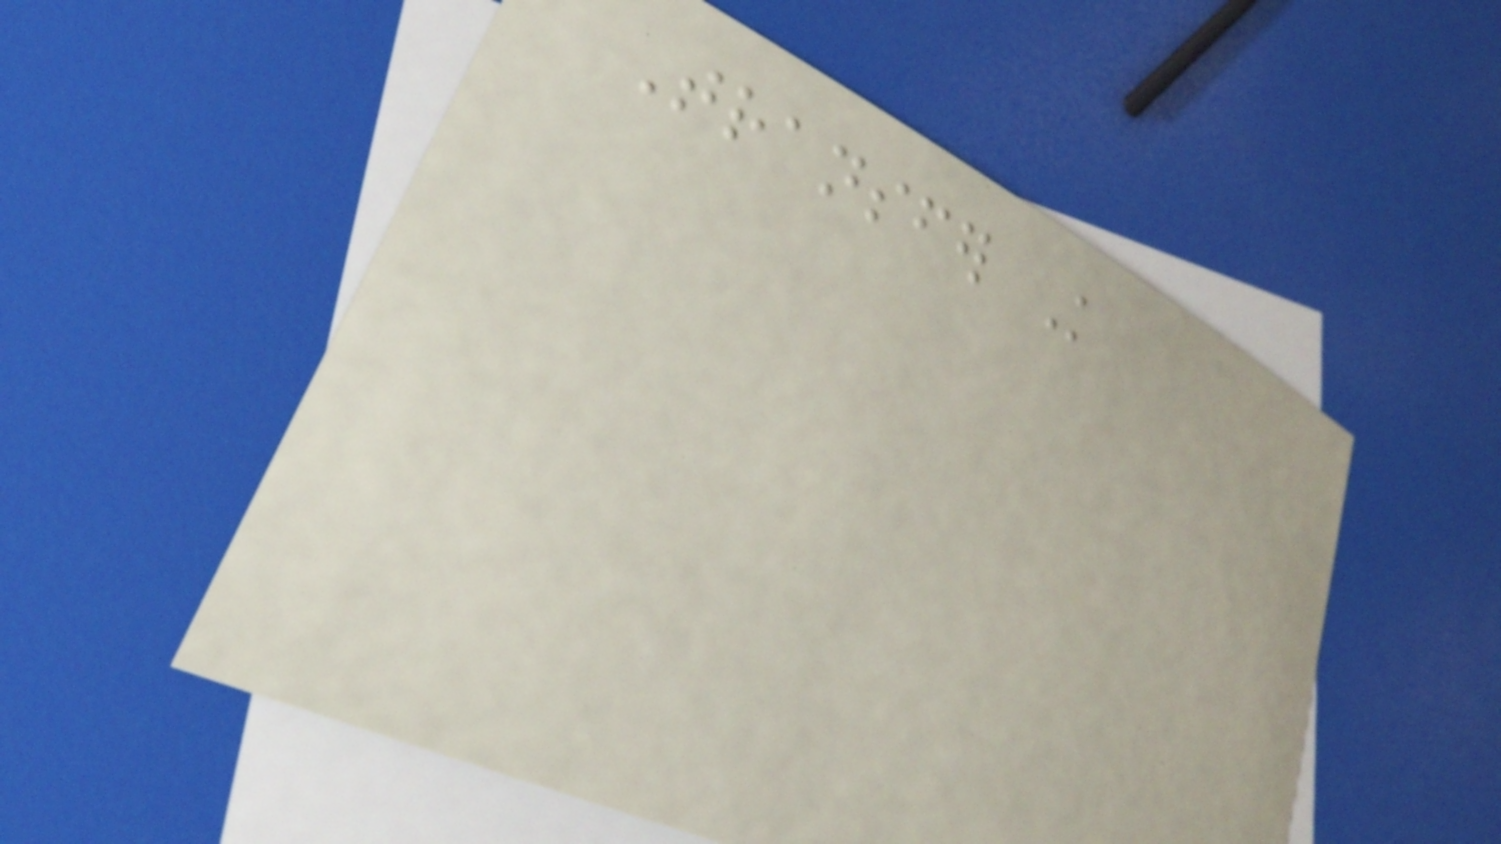Transfer Knowledge
